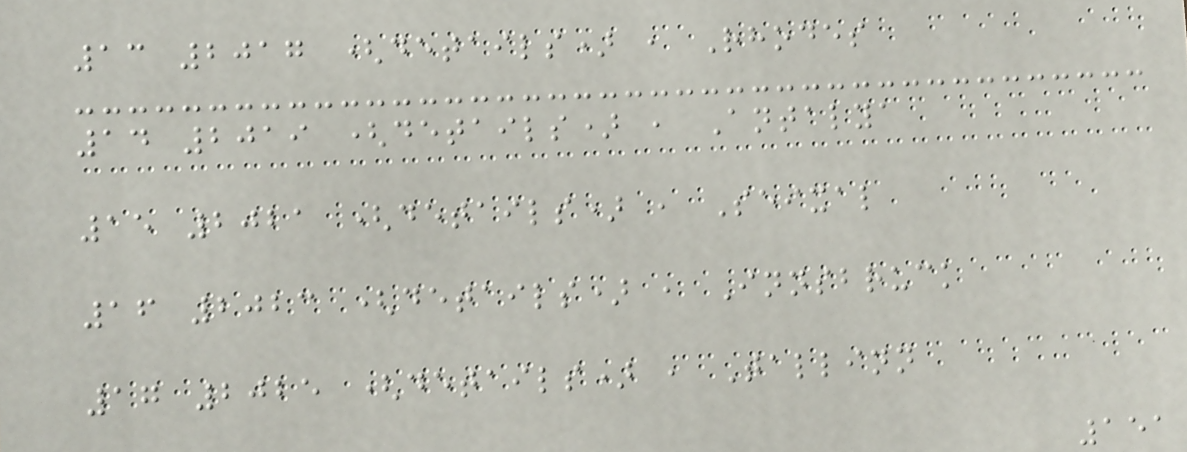13 2017 (details) , Rhodes
14 2019 (details) , Antalya
15 2021 (details) , Seixal
16 2023 (details) , Innsbruck
17 2025 (details) , Tallinn
151
